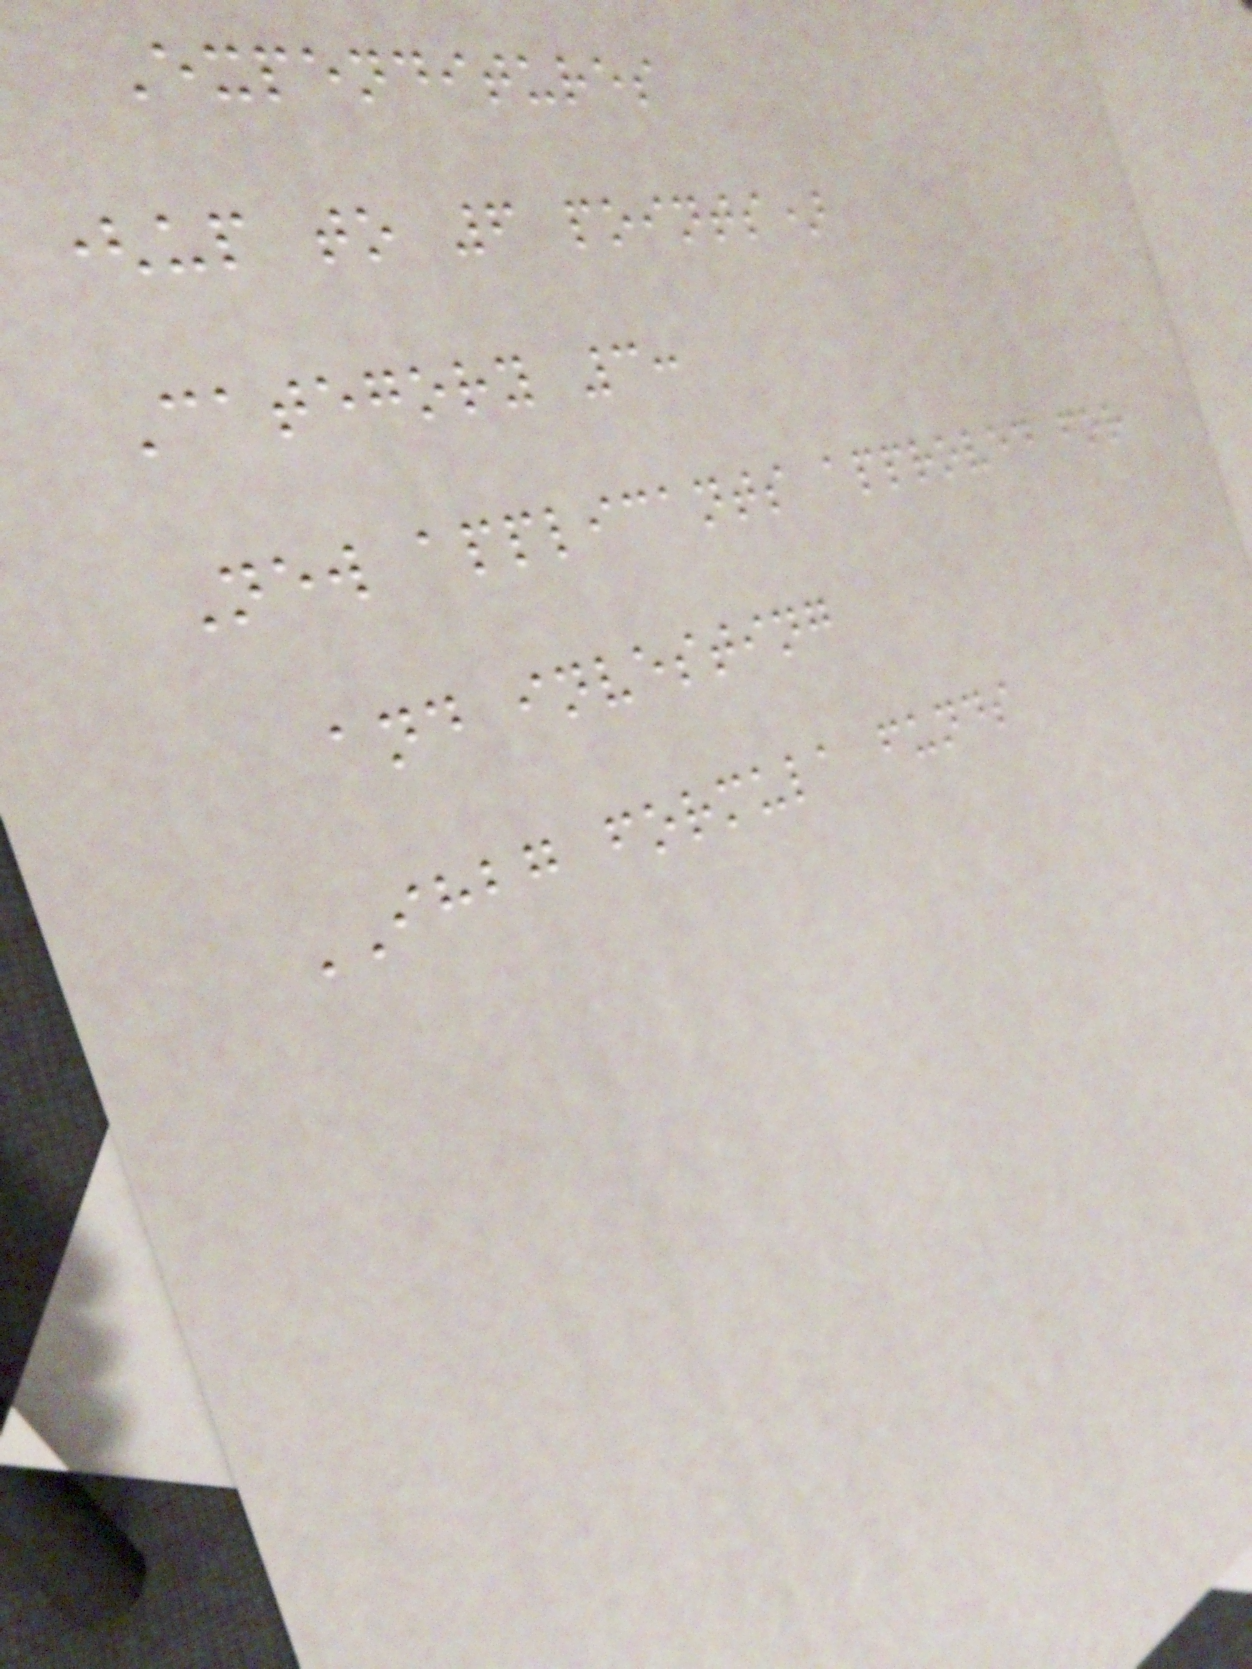Expenditures
(up to 6 points)
Category 3:
New applicants approved for
and investing
IHBG formula funds
